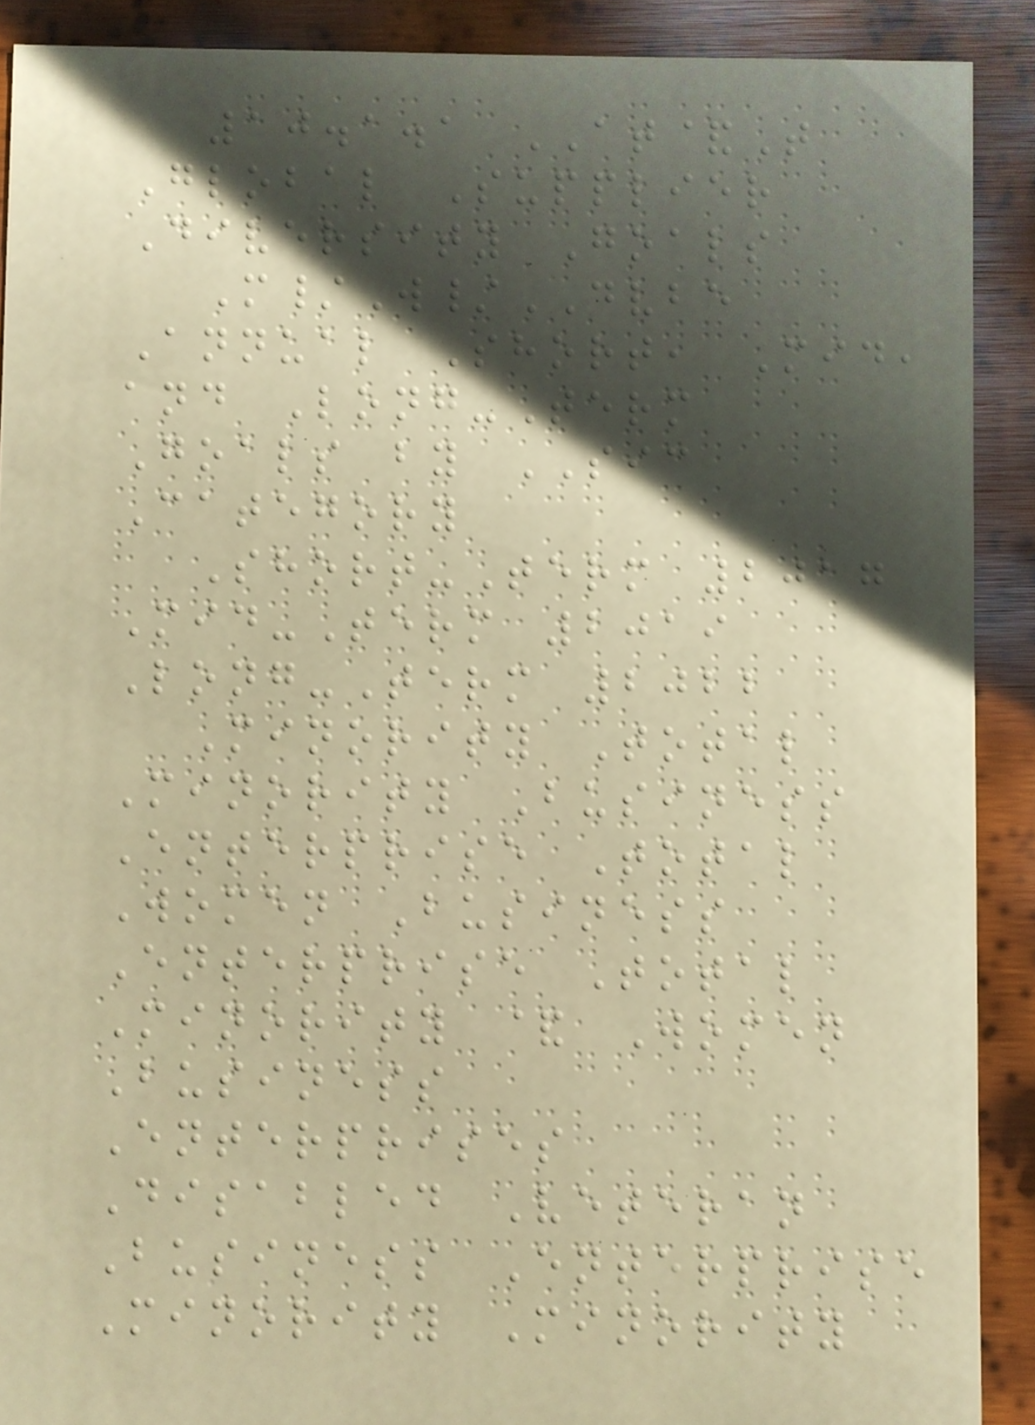10.1.1 AT&T
Global Supplier
Diversity Goals
M/W/DVBE
Annual Short, Mid,
and Long-Term
Goals by SIC
Category
Short-Term 2017
Mid-Term 2019
Long-Term 2022
Minority Total
Minority Business
Enterprise Total
Women Business
Enterprise Total
Minority & Women
Business
Enterprises
Disabled Veteran
Business Enterprise
Minority Minority
